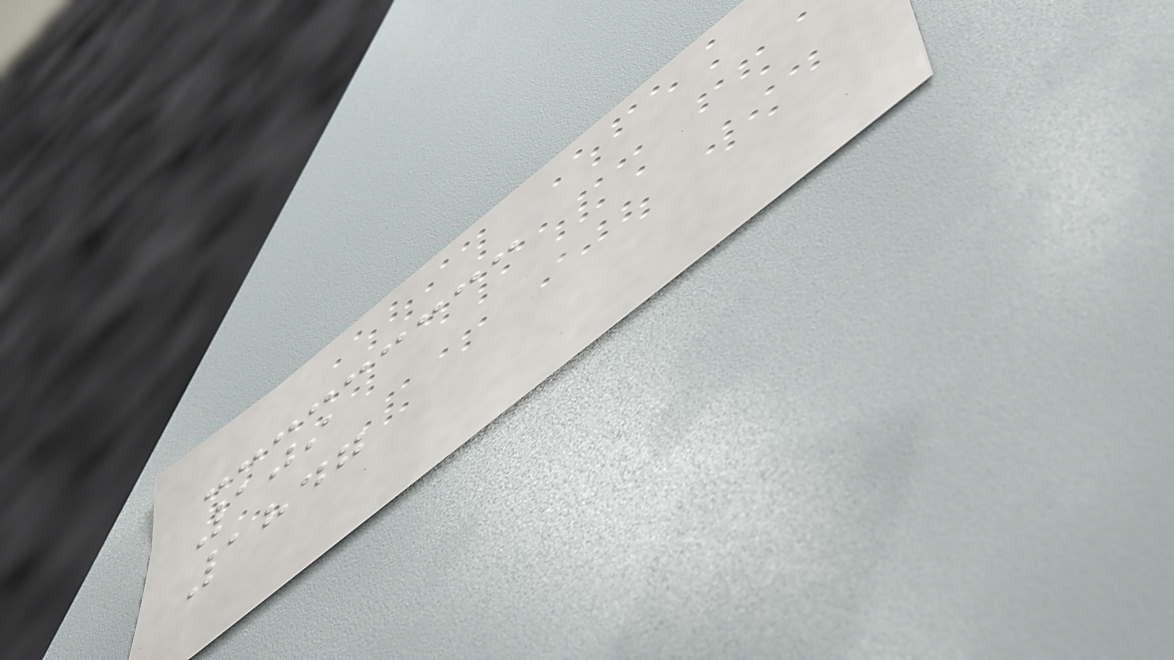109
1847
